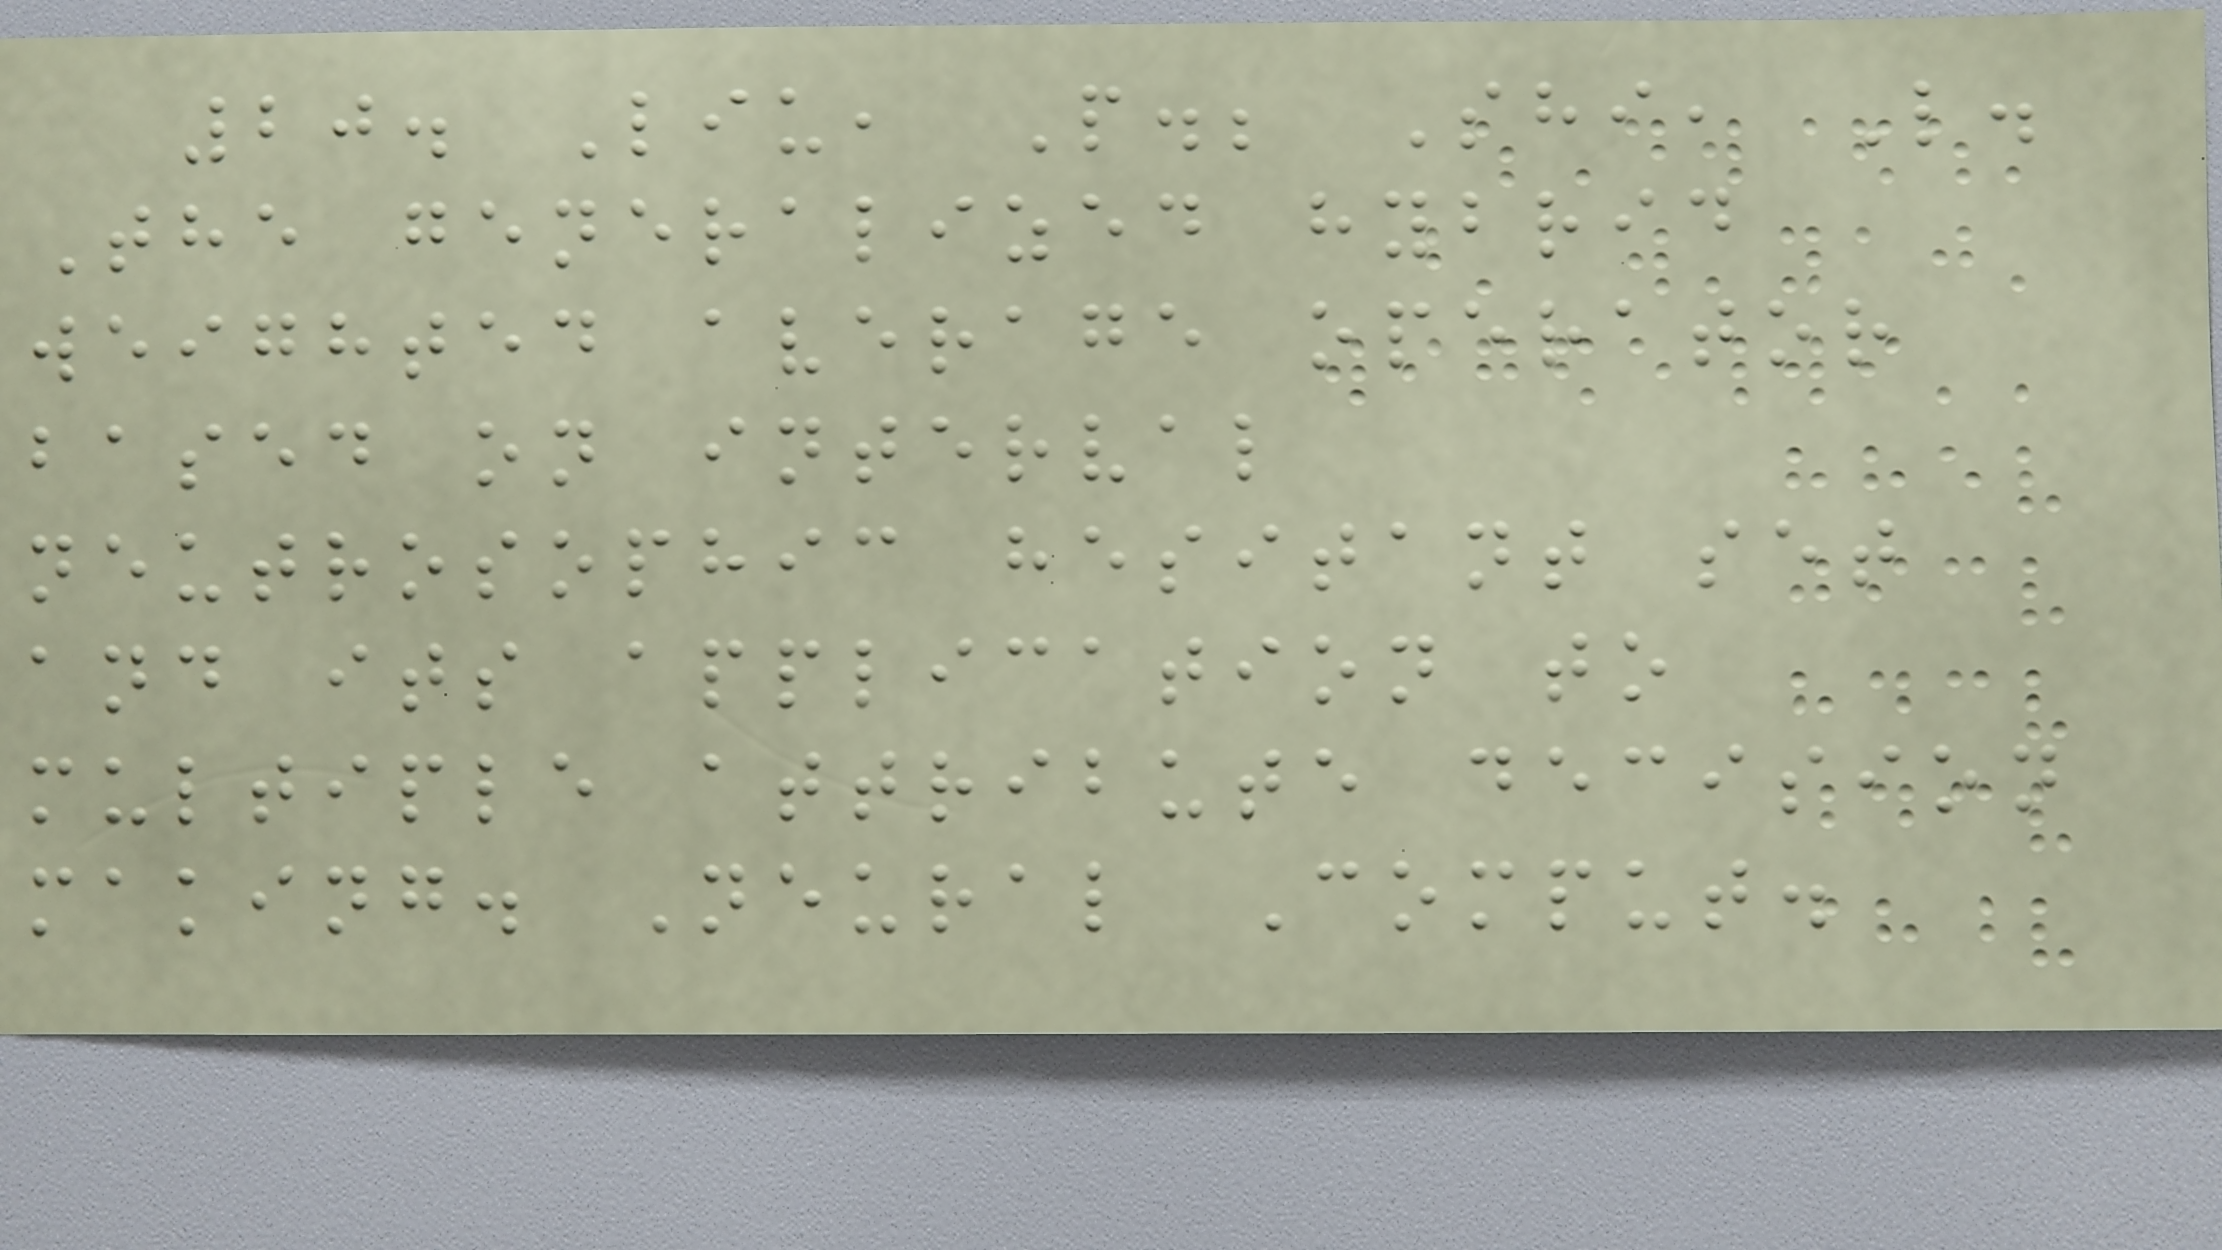20. Liu, P.; Shi, L.
The generalized hybrid
weighted average operator
based on interval
neutrosophic hesitant set
and its application to
multiple attribute decision
making. Neural Comput.
